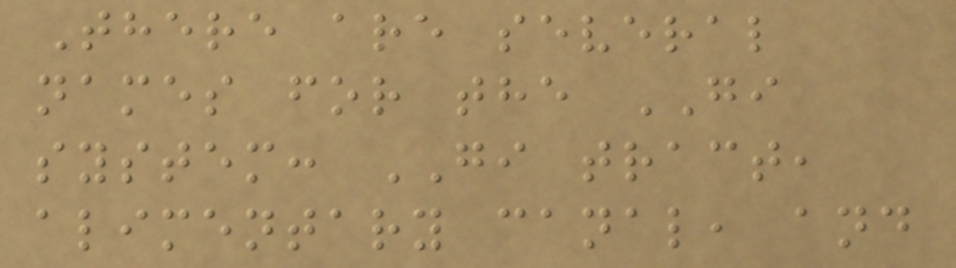There are several
names for the GI
system: GI tract,
alimentary canal, and
